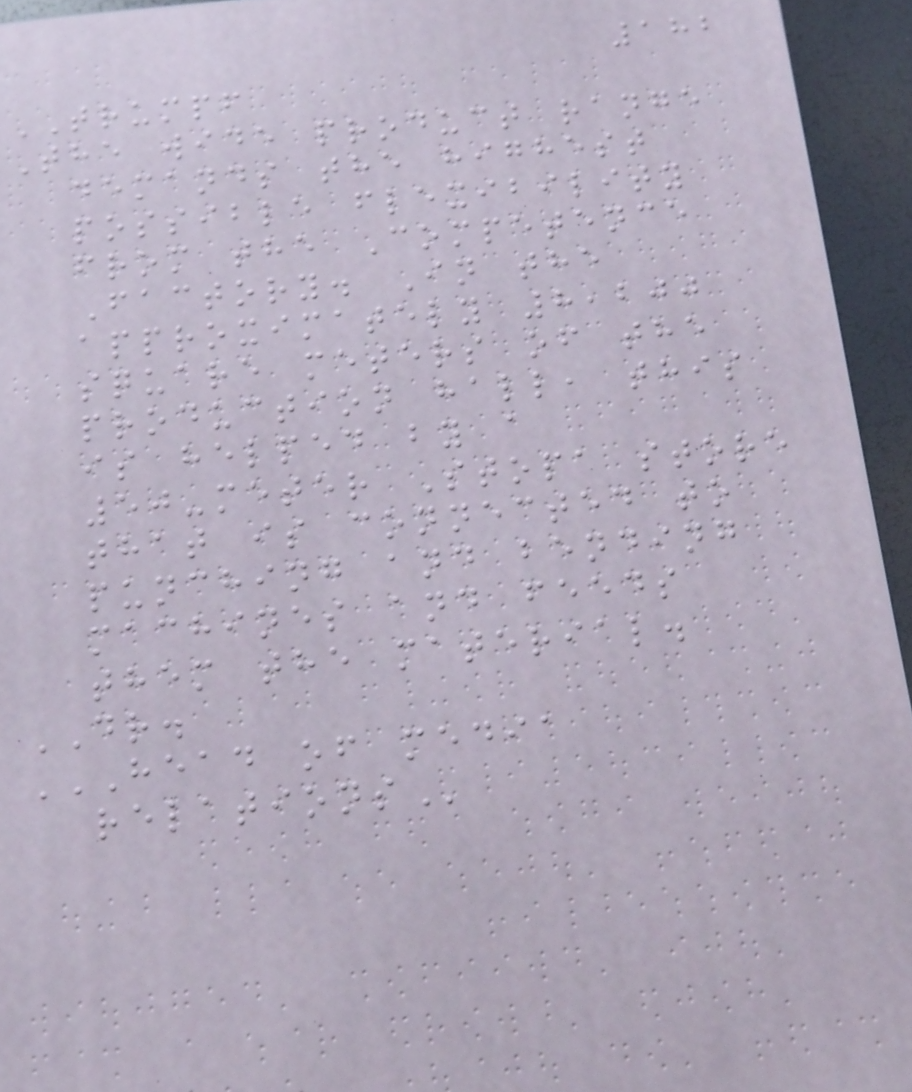182
TRUMPF
The wide product range
demands the highest
possible flexibility
from the Competence
Factory. In the
approximately 8,200
square meters of the
production hall, this
is helped by a
50-meter Stopa store
that is connected to
punching and bending
machines and feeds
them the material.
DR.
HEAD OF MEDIA
RELATIONS
